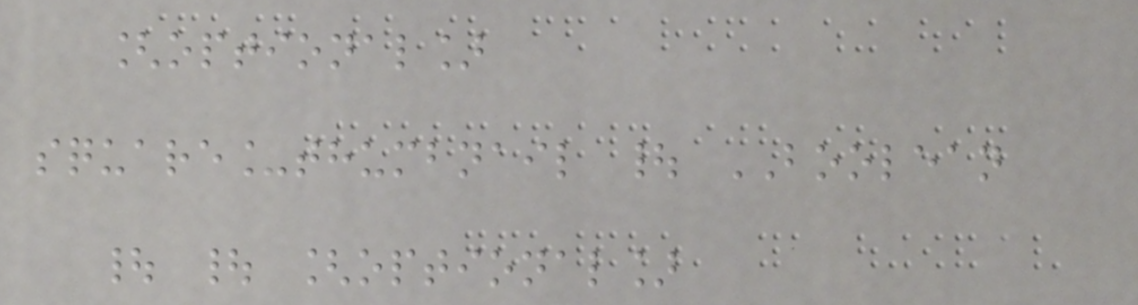[optional]
square_thumbnail | BOOLEAN
| | [optional]
